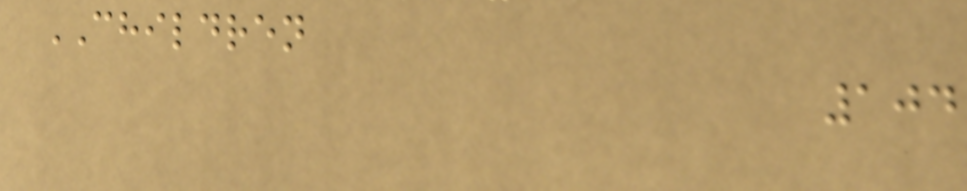CHILDREN
104
